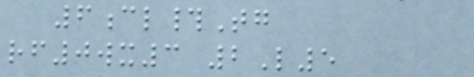6cl#Tg
rf0wx3 2L5
